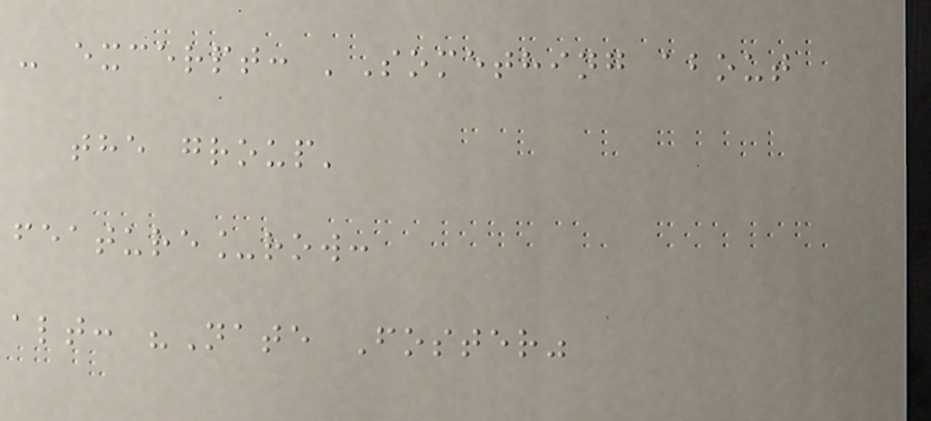- excerpt: 'Something about
the group'
feature_row:
alt: "Nate Foster"
